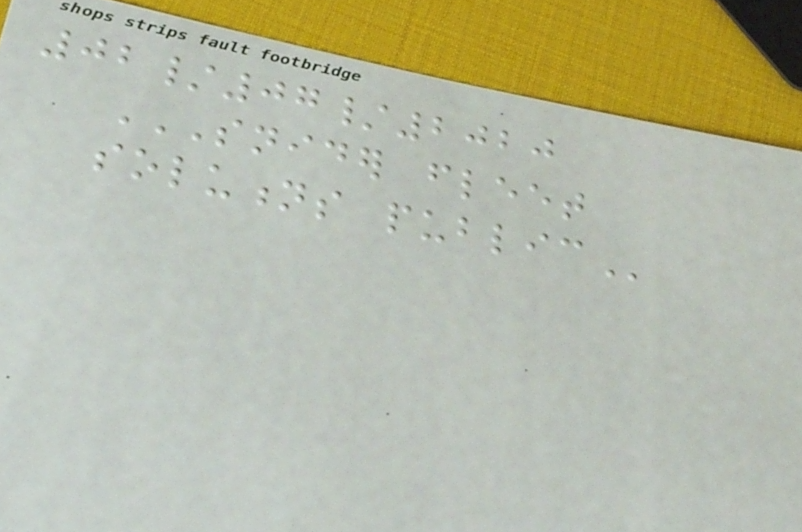02/07/2020
SNIDER FLEET
SOLUTIONS PUBLIC
